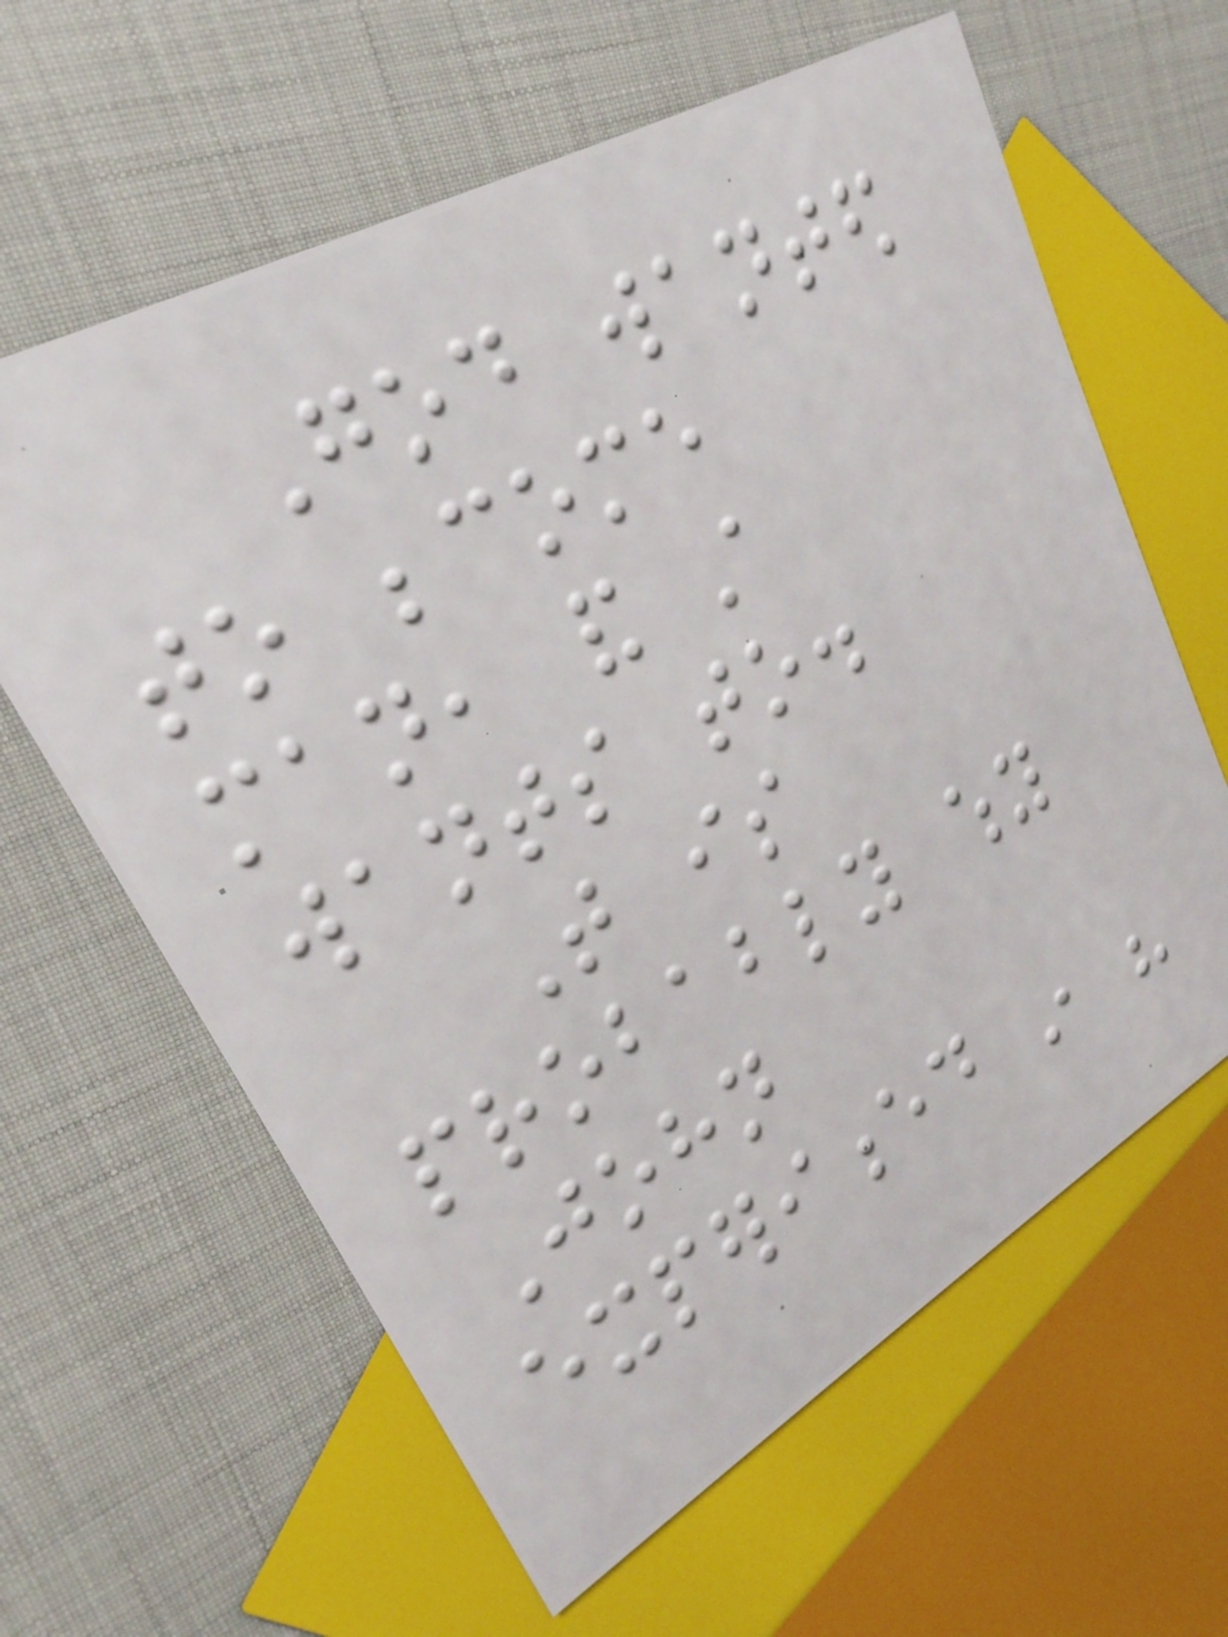God wanted
to become
man, and still
wants to.
That is
probably why
John
experienced in his
